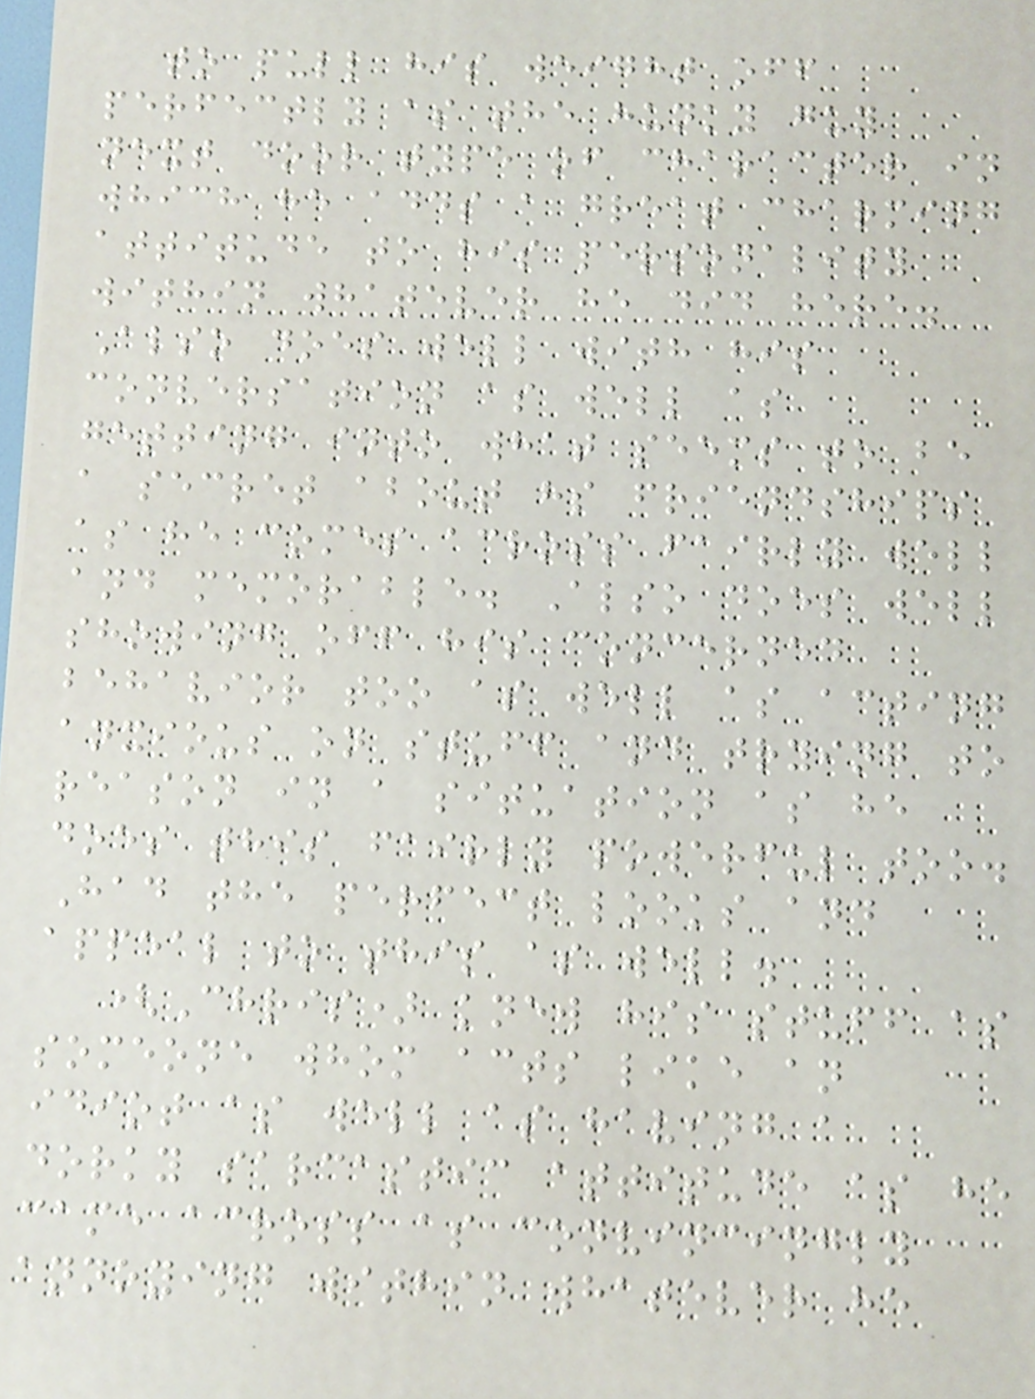to pull his weight off
perfectly as the hunky guy
next door type of character in
which he adds a great charming
attitude to his personality
within whatever he did here.
Also does well with his
conversation as well as
getting into what seems to be
a secret about hs friendships
as he comes across fairly well
and memorable. Also does well
showing off his concerned
behavior too as well as acting
anxious on stuff and trying to
reason in a situation as he
does this fairly powerful too.
Had the perfect looks and
appeal to this as well.
(Chris) knew his stuff as
someone whom acts like an
idiot as well as having a
dorky sarcastic attitude as he
came across as convincingly
annoying within whatever he
